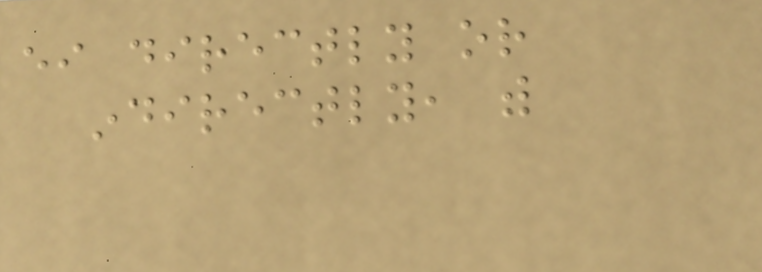either directly or
indirectly, with
